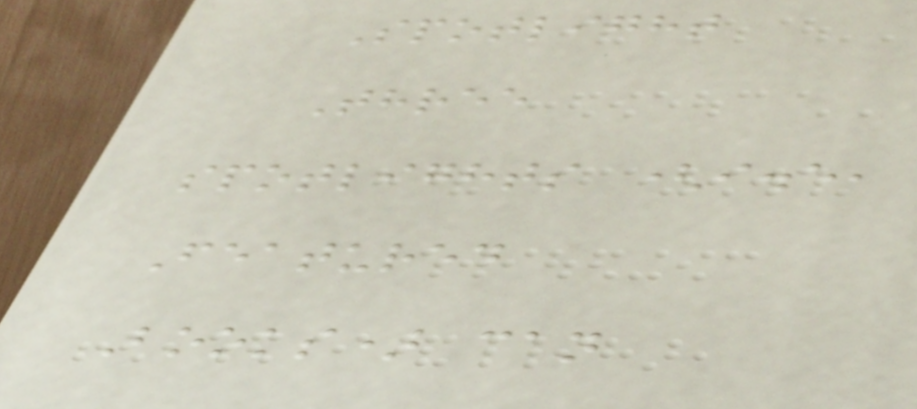Spotlight
Three
spotlights (i.e,
Featured
Books) can
